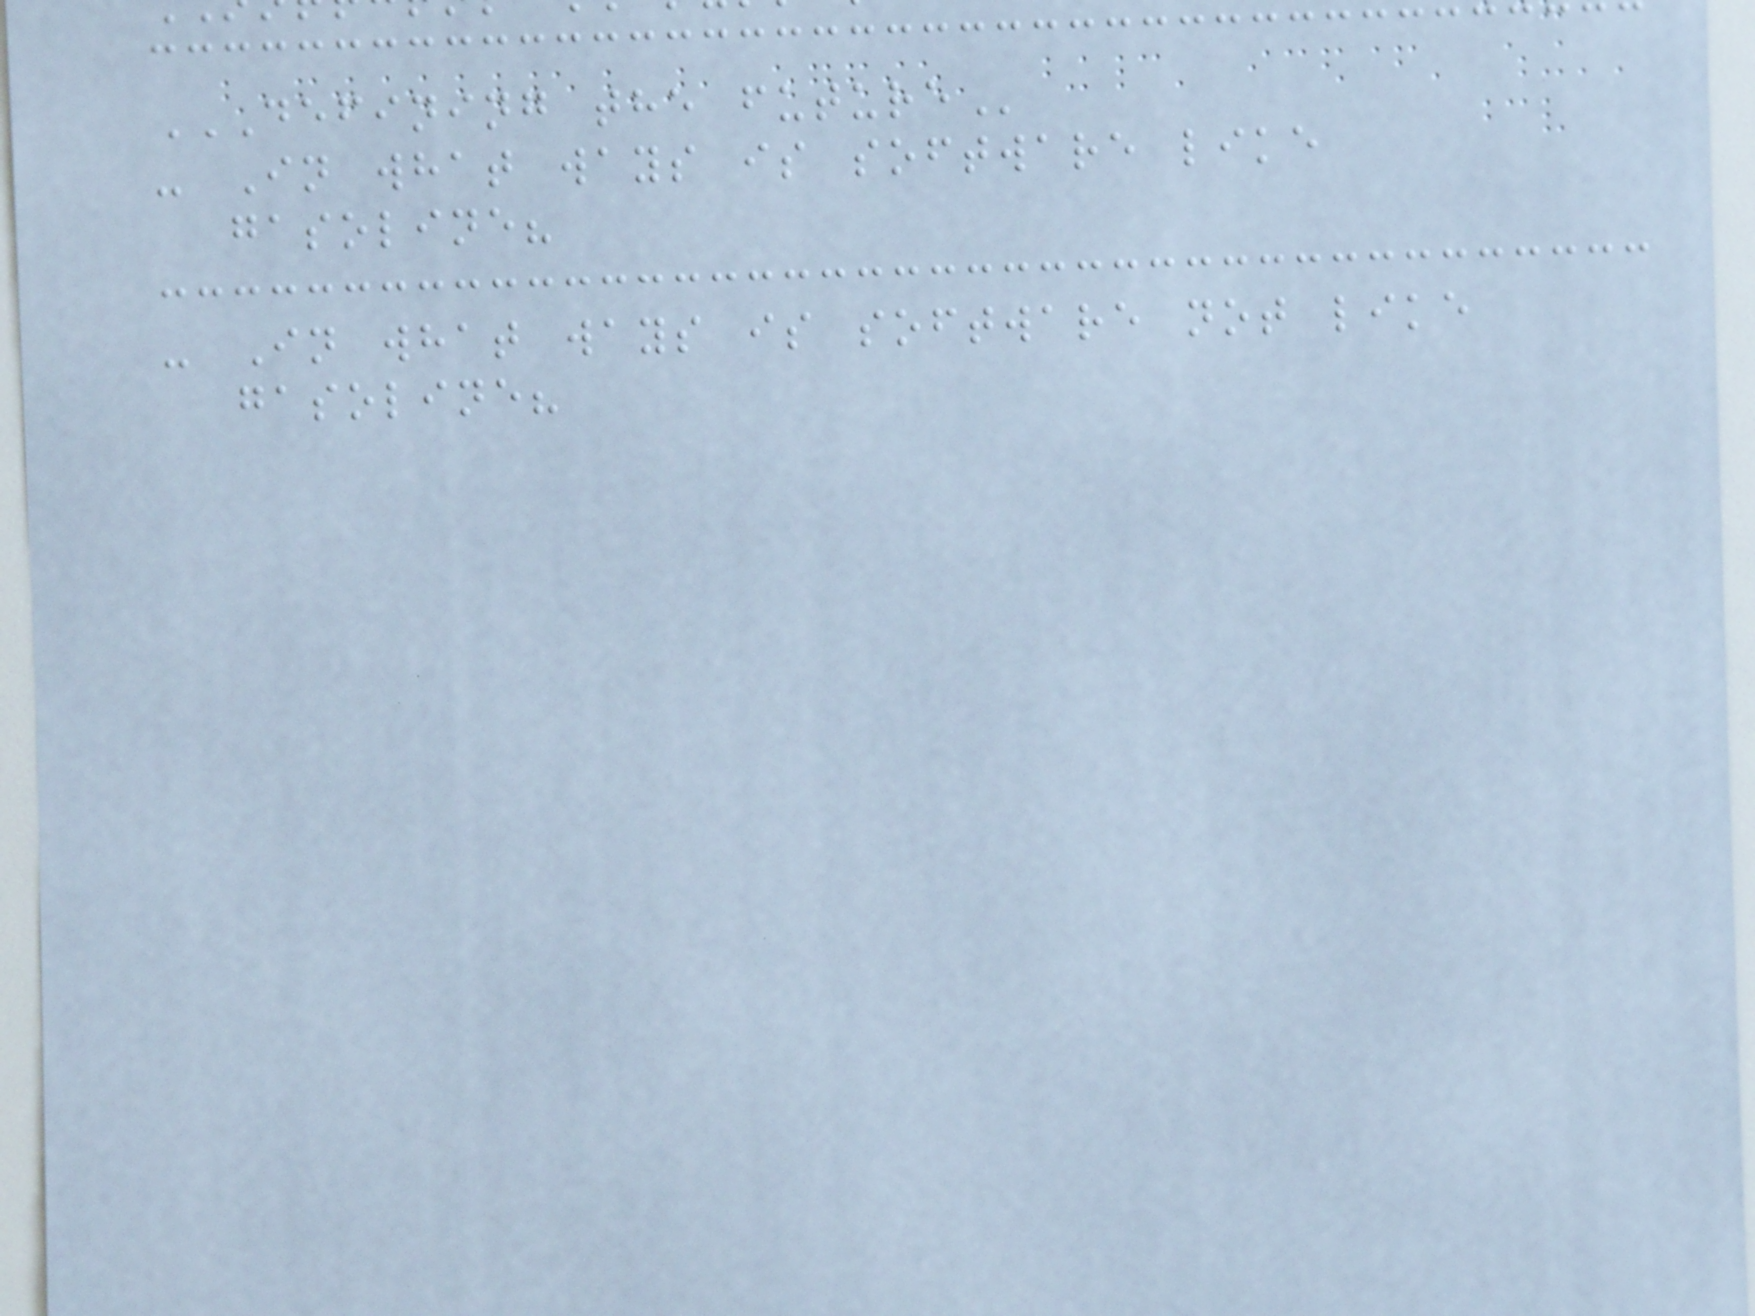DEFINING THE FUTURE
- In what ways is software like
gasoline?
- In what ways is software not like
gasoline?
